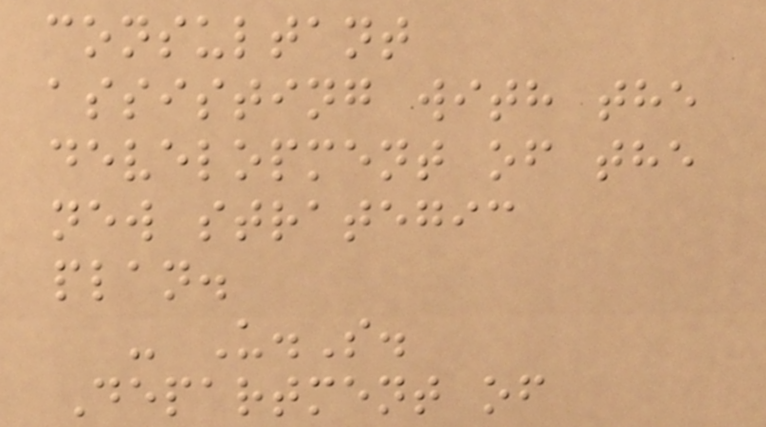consultant
assisting with the
development of the
new strategic
plan.
- U.S.
Department of
